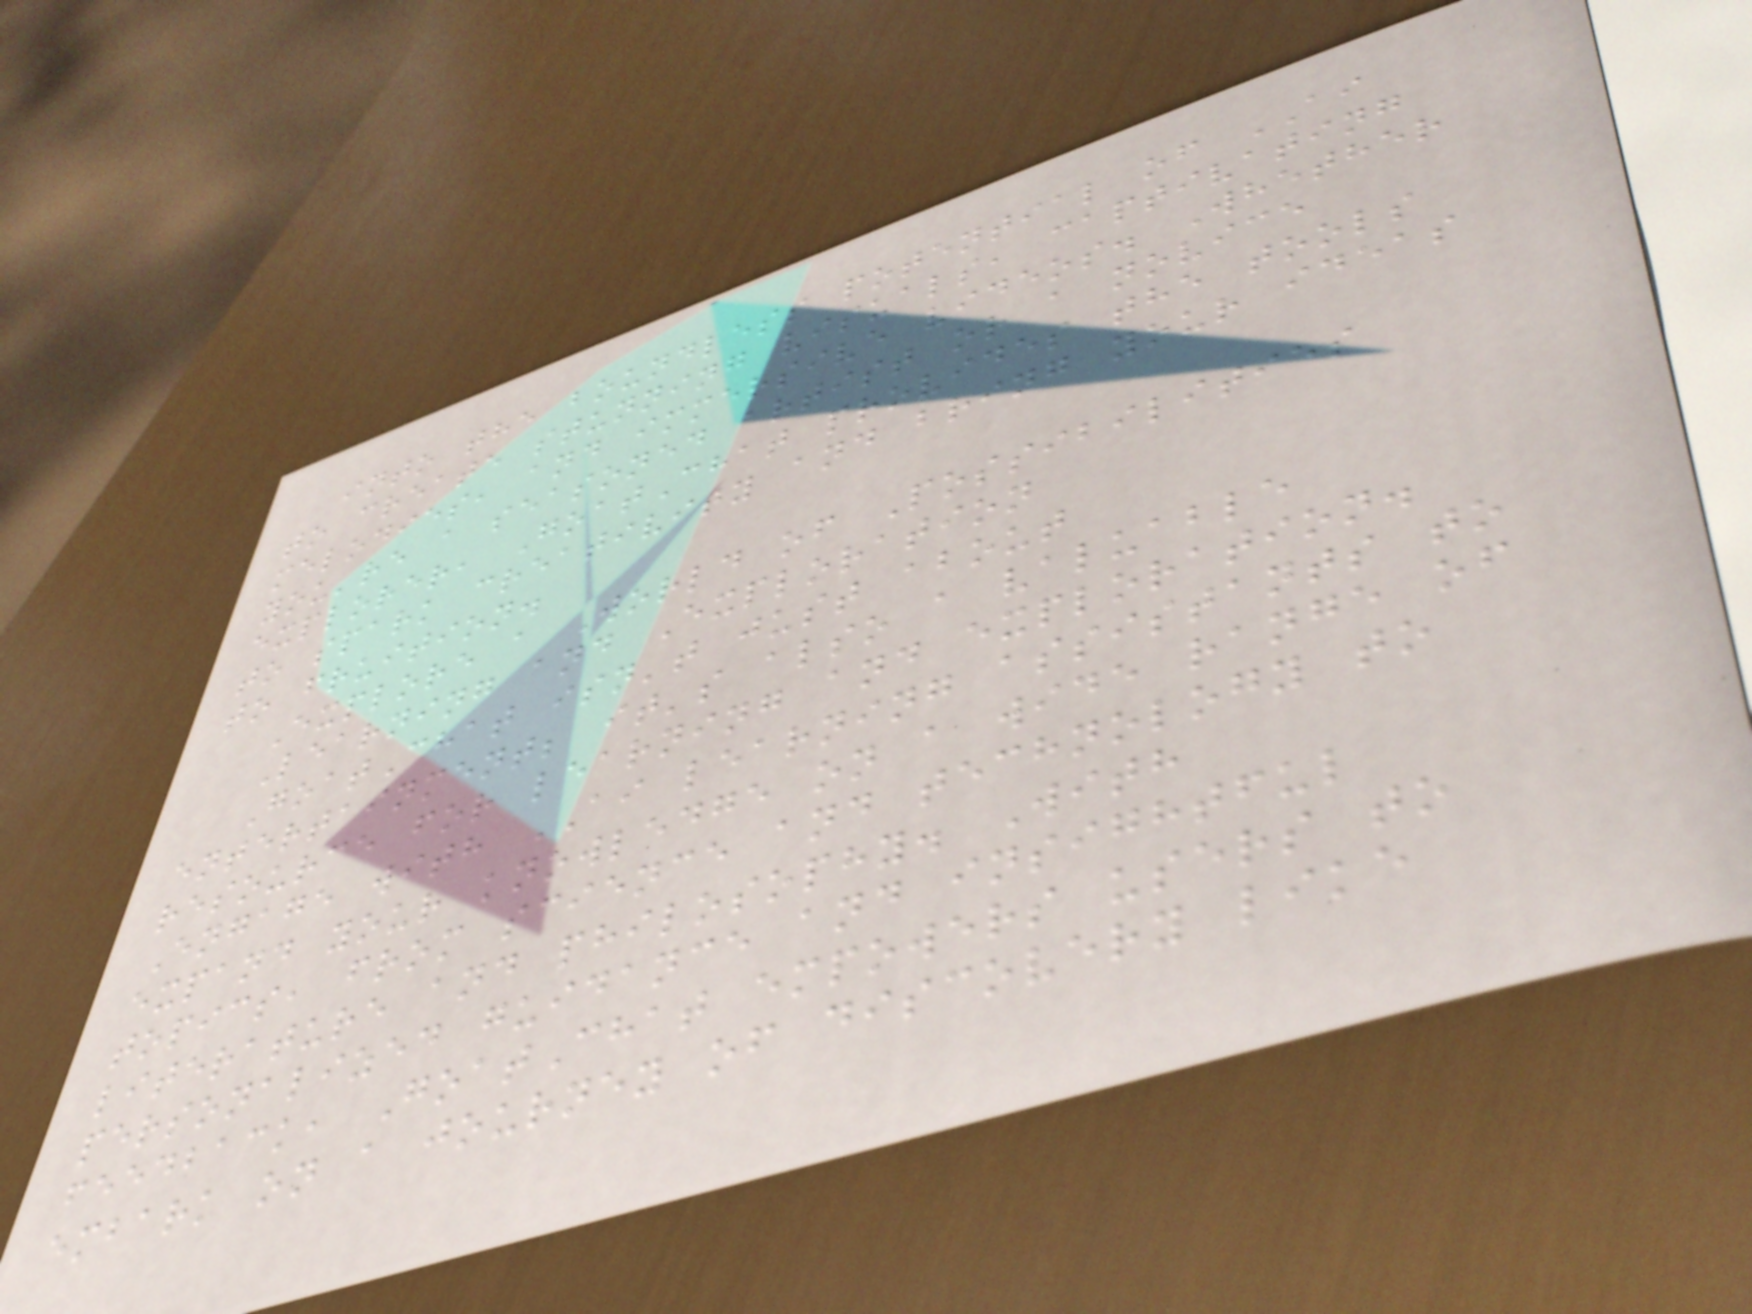into the boundless potential of AI
to create stunning visuals, captivating
melodies, and immersive videos. Whether
you're a seasoned artist or a novice
explorer, GoatChat provides the tools
to spark creativity and bring your ideas
to fruition.
Explore a World of Possibilities
Learning and Exploration
GoatChat isn't just about
entertainment; it's also a valuable
resource for learning and exploration.
Engage with AI learning assistants to
expand your knowledge on a wide range of
topics, from science and technology to
literature and philosophy. With
personalized guidance and insightful
feedback, GoatChat empowers users to
embark on a journey of discovery like
